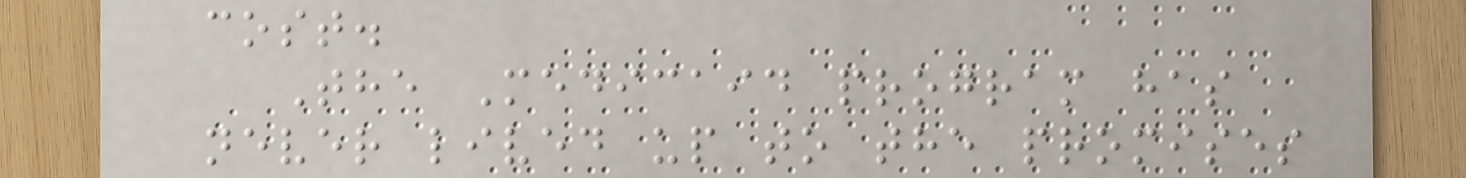cost.
The Medicaid program has
never lived up to the promises
